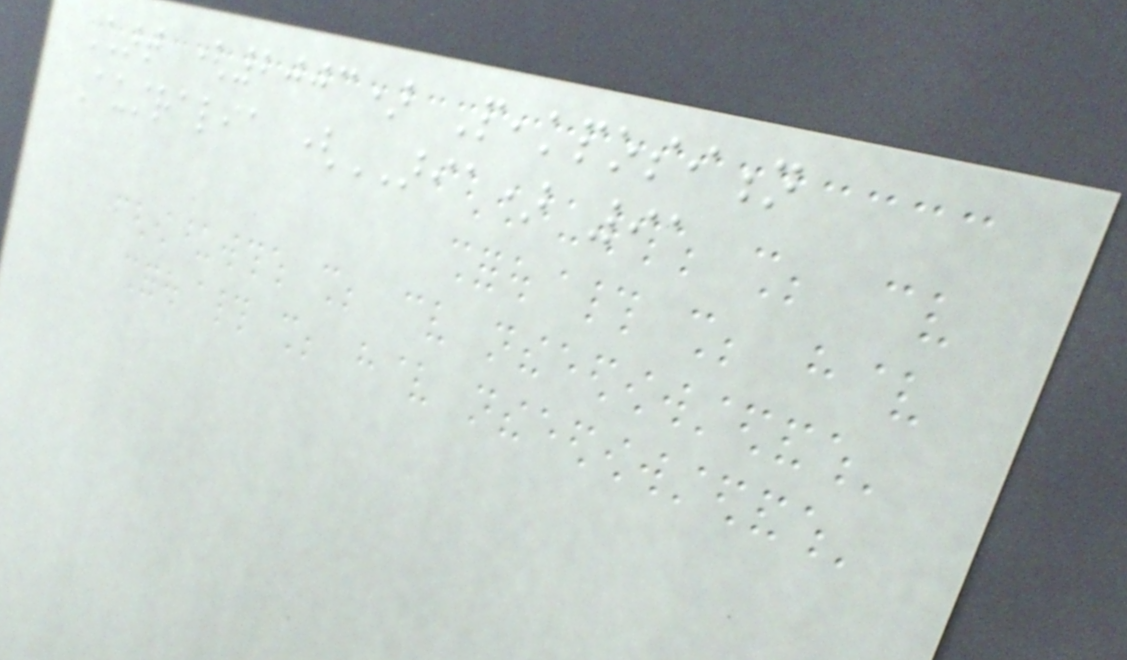Chart (2003) Peakposition
Australia (ARIA) 91
